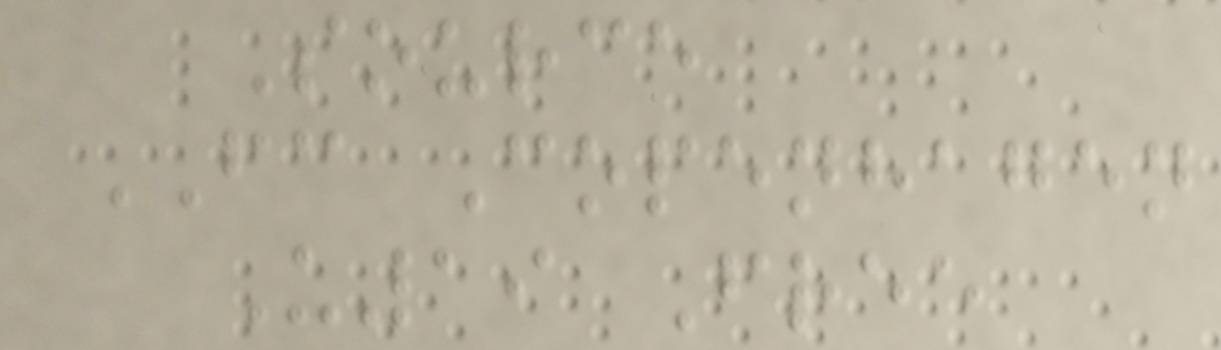Source
FC Copenhagen
U19 Free
